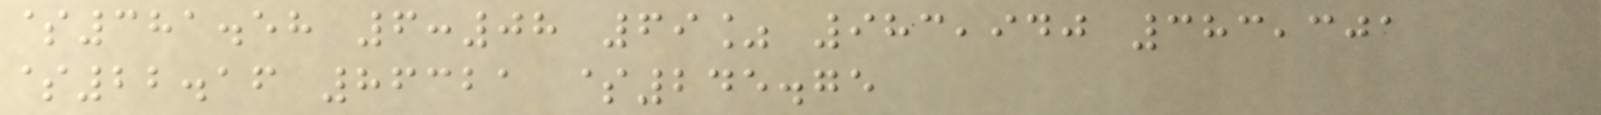$381.58 6:08 69% 983,940 383,301
$22.16 86321 $245.75
